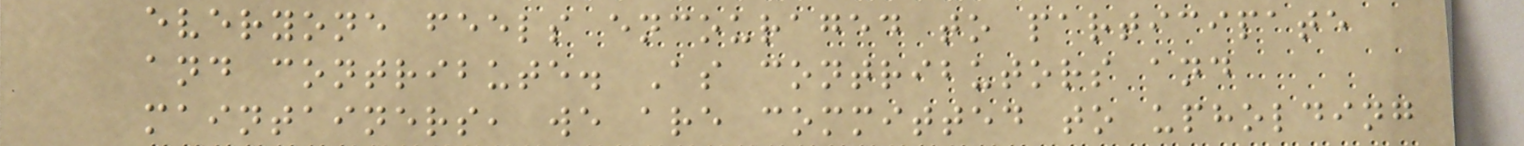everyone feels encouraged to participate
and contribute. As contributors and
maintainers, we are committed to upholding
